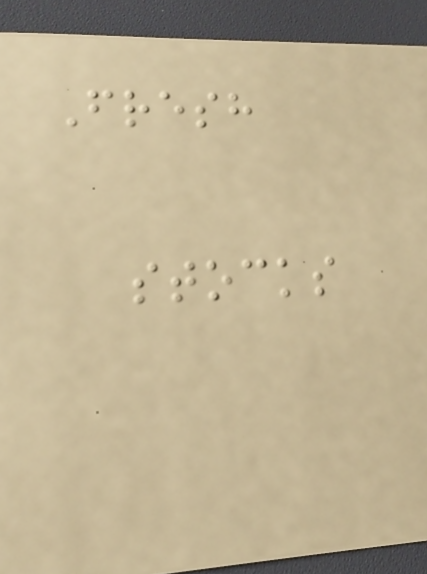Fresh
stocks
